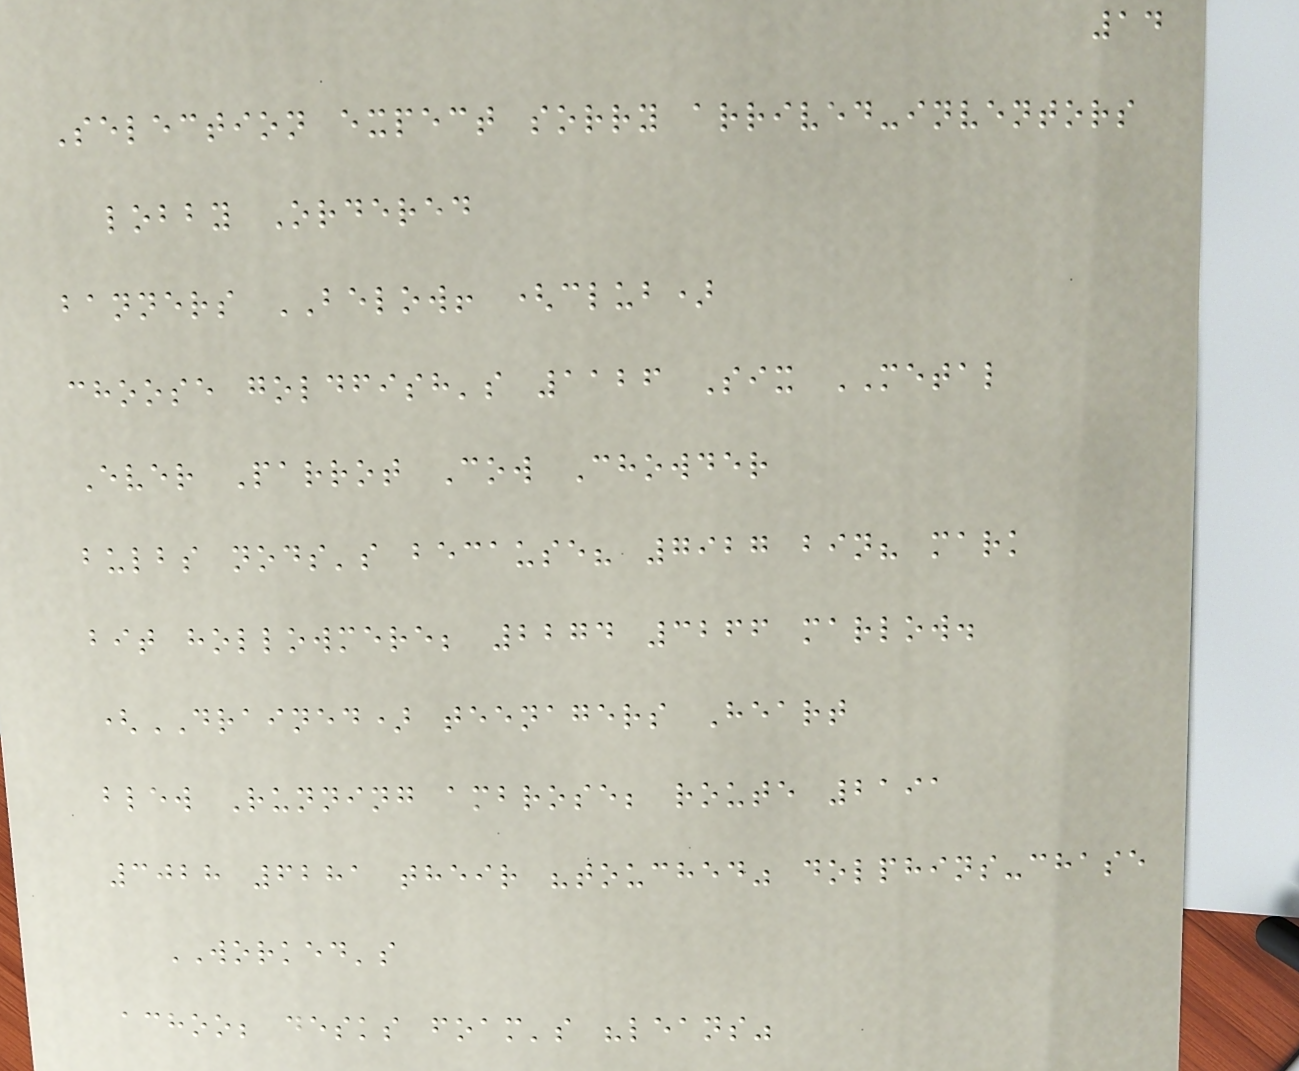14
Selection expect sorry arrived-inventors
lobby Ordered
banners BELOW! (club)
choose goldfish's 1126 Six METAL
Ever Parrot Cow Chowder
bulbs nods's because? 7927 bin? mark
bit hollowmere; 2274 3266 marlow.
(DRAINED) teenagers Heart
blew Running ambrose; route 2191
3028 6281 their "touched" dolphins-chase
WORKED's
achoo; desks foam's "leans"
